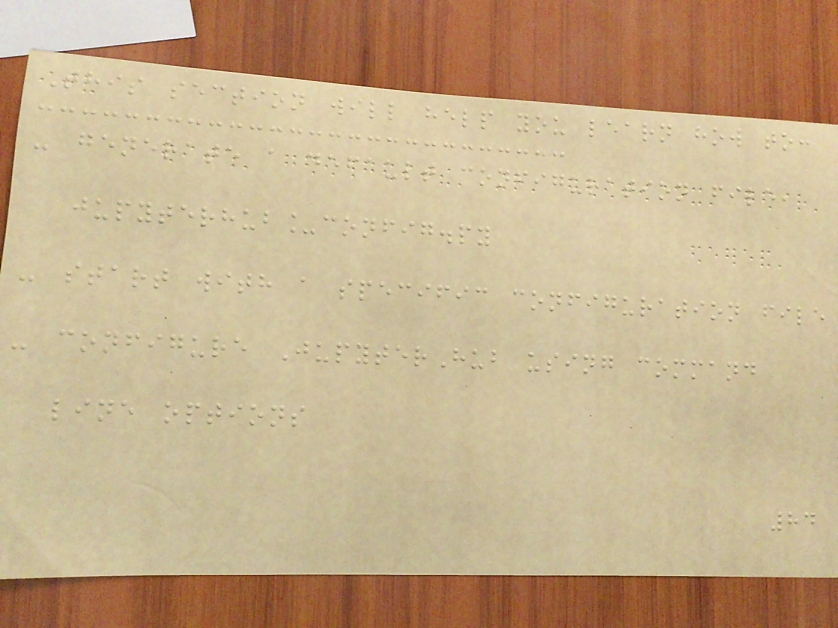This section will help you learn how to:
- generate a default configuration file,
jupyterhub_config.py
- start with a specific configuration file
- configure JupyterHub using command
line options
84
